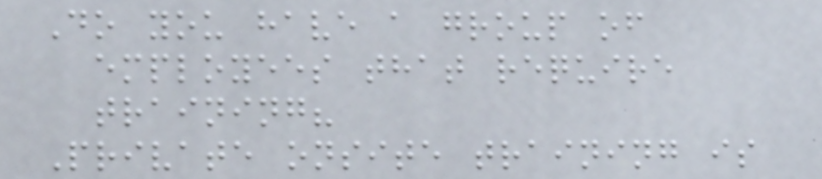Do you have a group of
employees that require
training?
Private onsite training is
